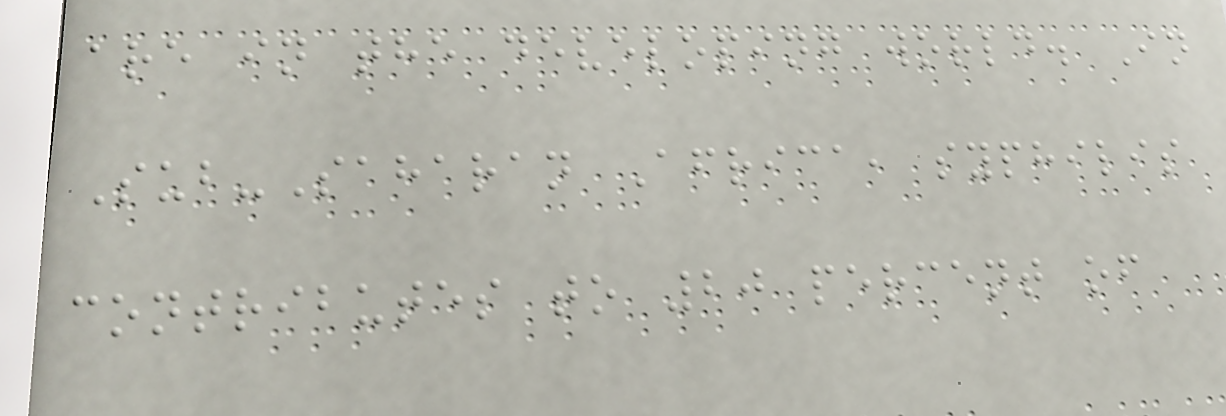are in the developing world. In
Sub-Saharan Africa, syphilis
contributes to 20 percent of
